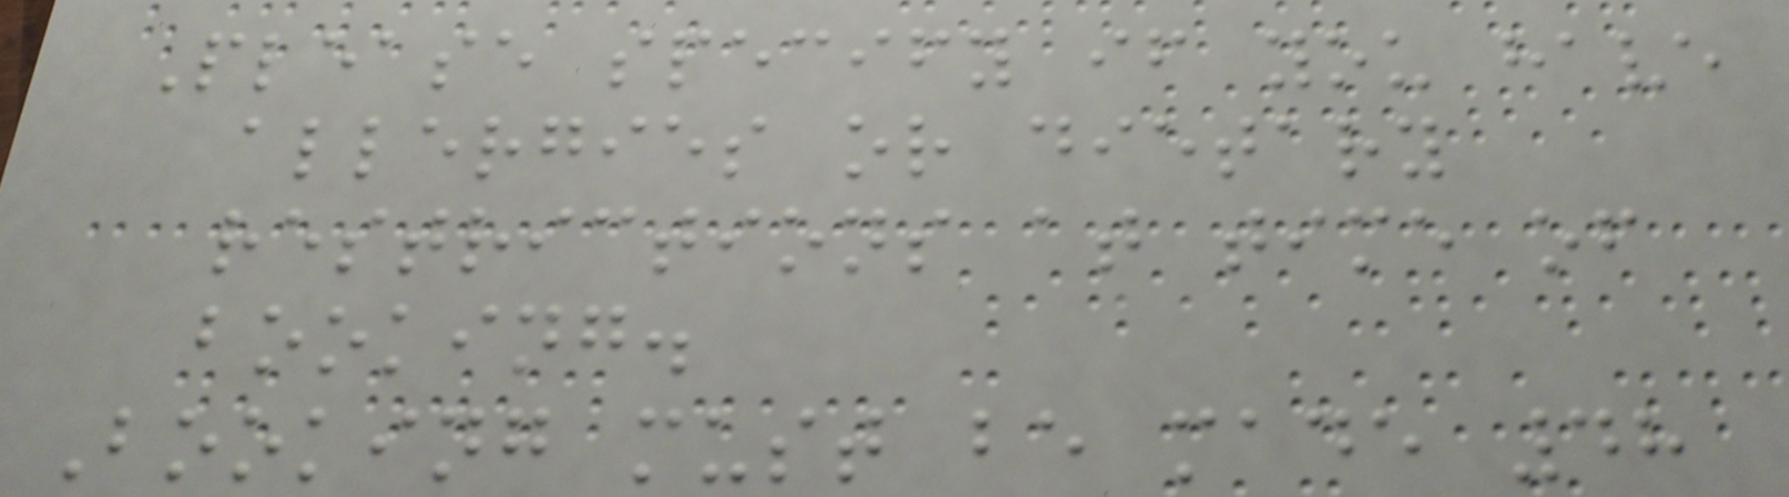Please specify if you have
allergies or dietary
restrictions at time of
booking.
Booking must be made 48
